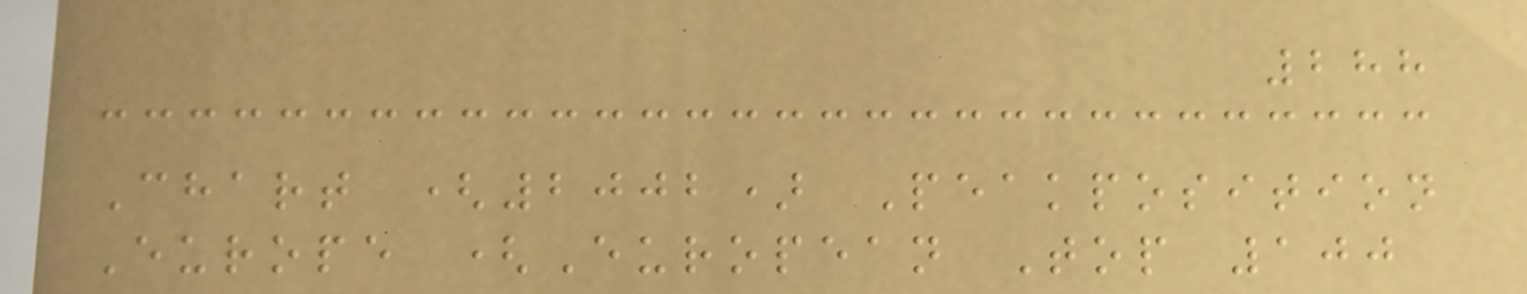288
Chart (2002) Peakposition
Europe (European Top 100
